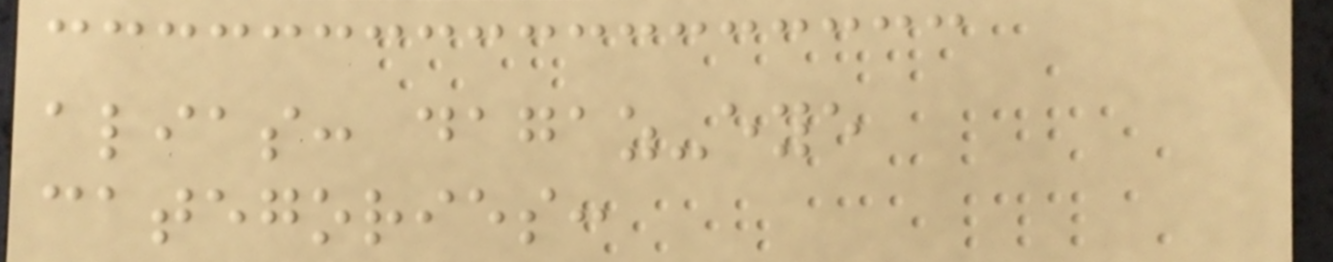alias: dagaz-eye
categories:
